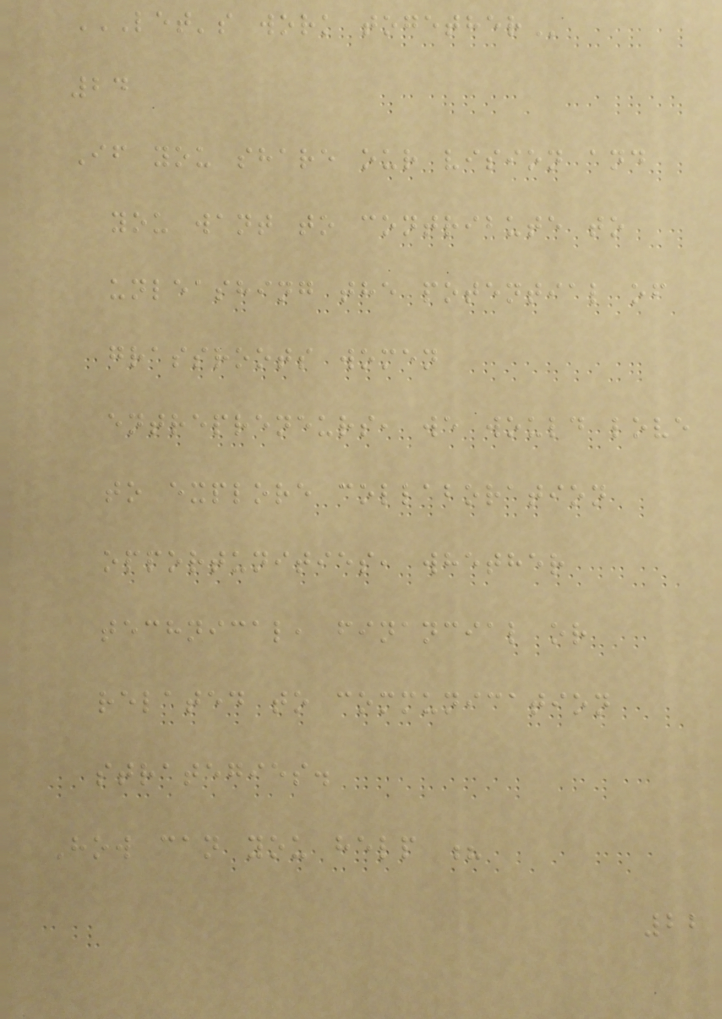LET'S WORK TOGETHER
24
If you share our vision and
you want to contribute to
unleashing the potential of
grassroots women
entrepreneurs, we would love
to explore collaboration
opportunities, whether
technical, financial or
related to communication
strategies.
How can you help ?
22
